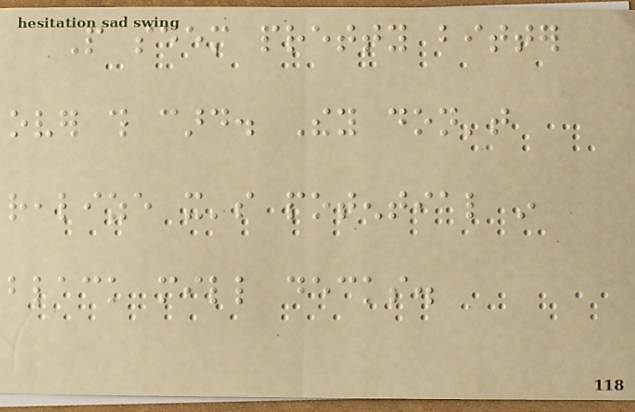People seem pretty bitter
over this card. They don't
realize it's potential in
black mill decks.
